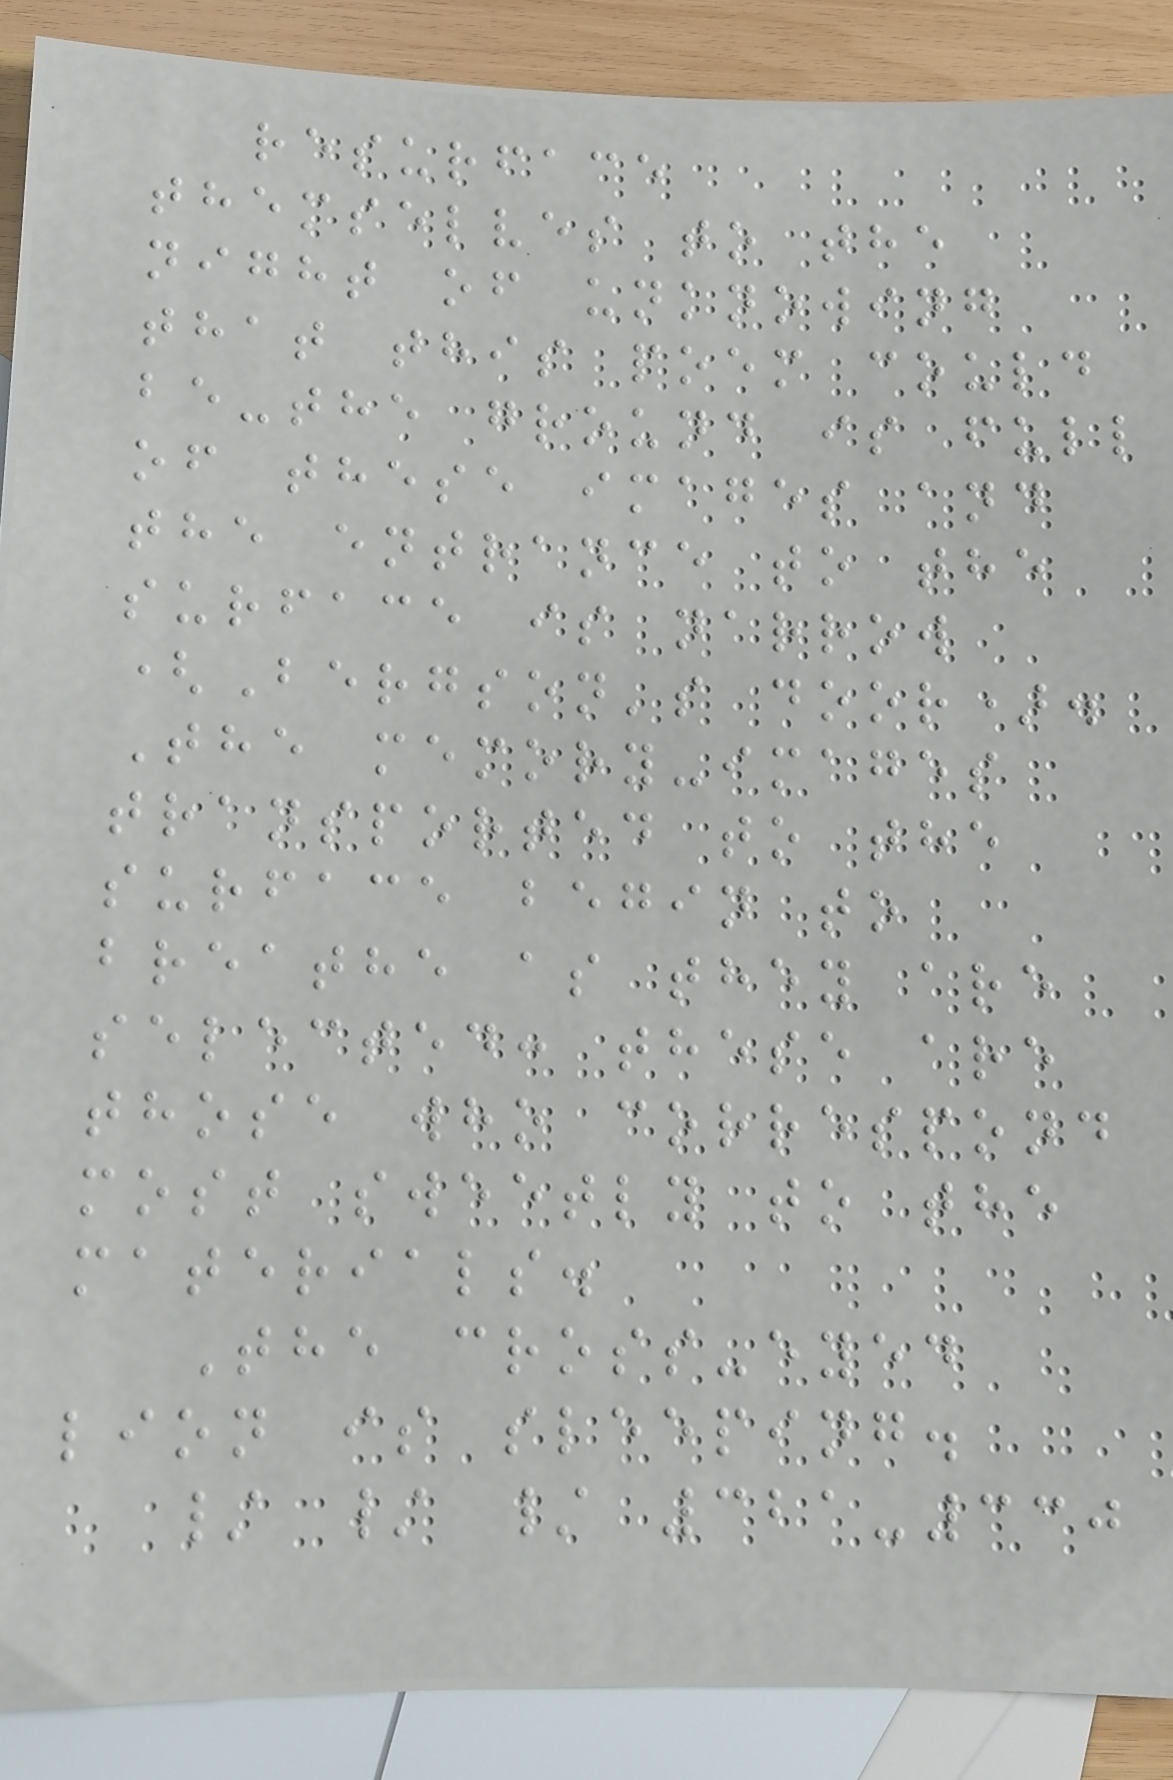resurface
themselves to the
night of unknowing
that this poem could
be-the ground is full
of these images and
the entrance to the
surface is narrow
(Bergson's door).
The memory-images
transported to the
surface begin to
breathe as they are
selected: these are
those who correspond
most sweetly to the
materials.
The cross-eyed
lion is sleeping.
/ / / 321-330
